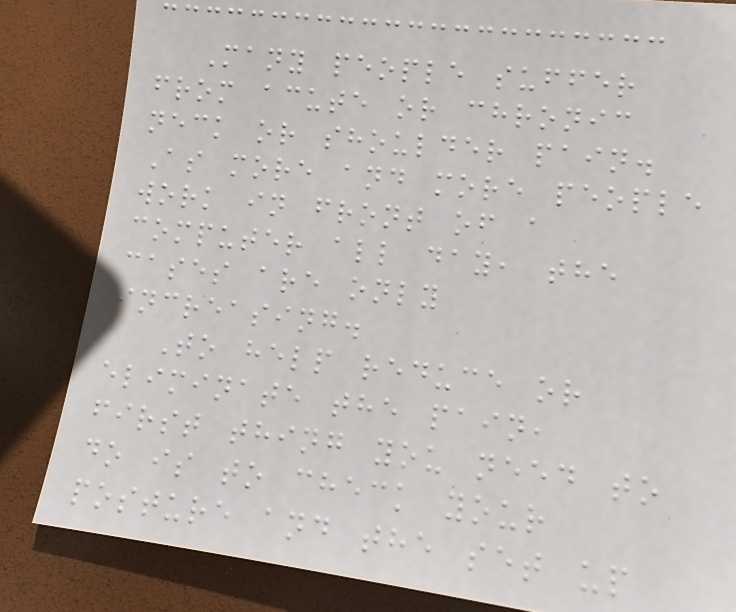Many people suffer
from acute or chronic
neck or shoulder pain.
As more and more people
work in front of a
computer all day, the
cases are only
increasing.
To help reduce or
eliminate the pain,
first thing you need to
do is to check your
posture and the set up
